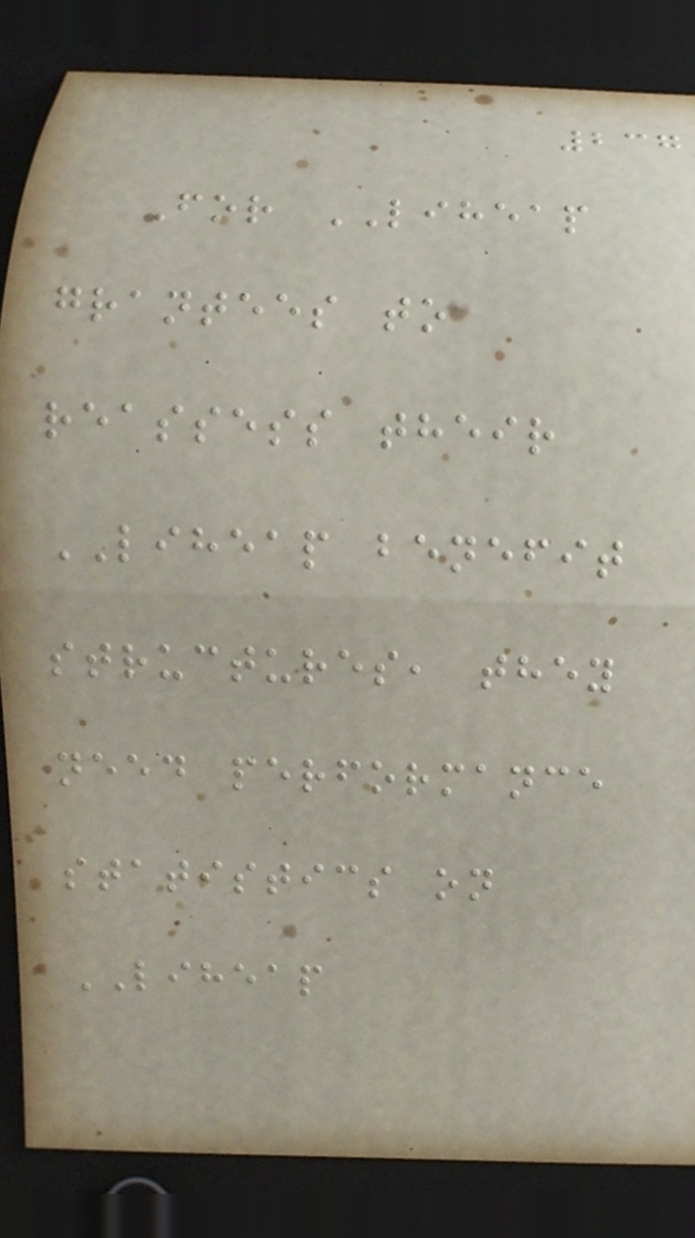237
For LIHEAP
grantees to
reassess their
LIHEAP benefit
structures, they
need performance
statistics on
LIHEAP
